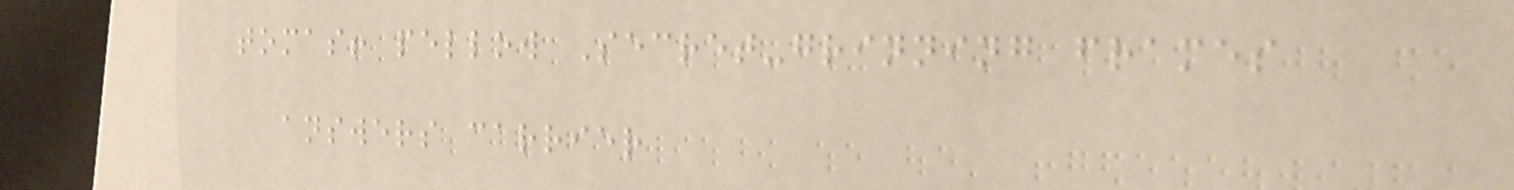tomas! pellow Secret-grinning frames
answers carrier
